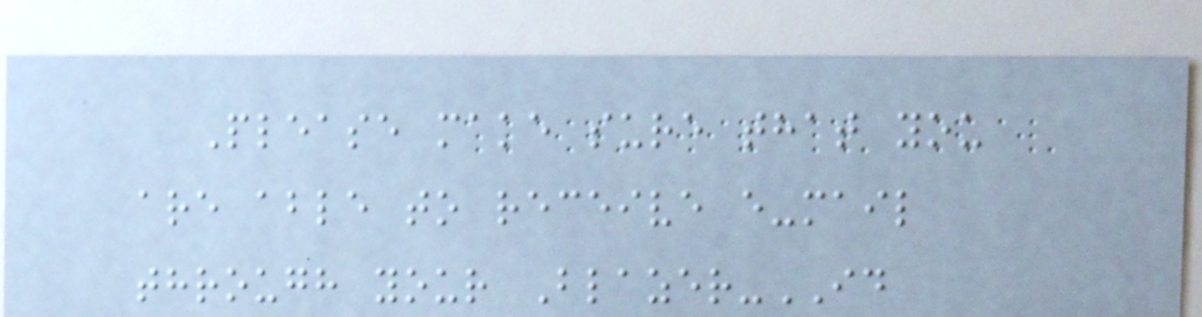Please make sure that you
are able to receive e-mail
through your Blazer-ID
